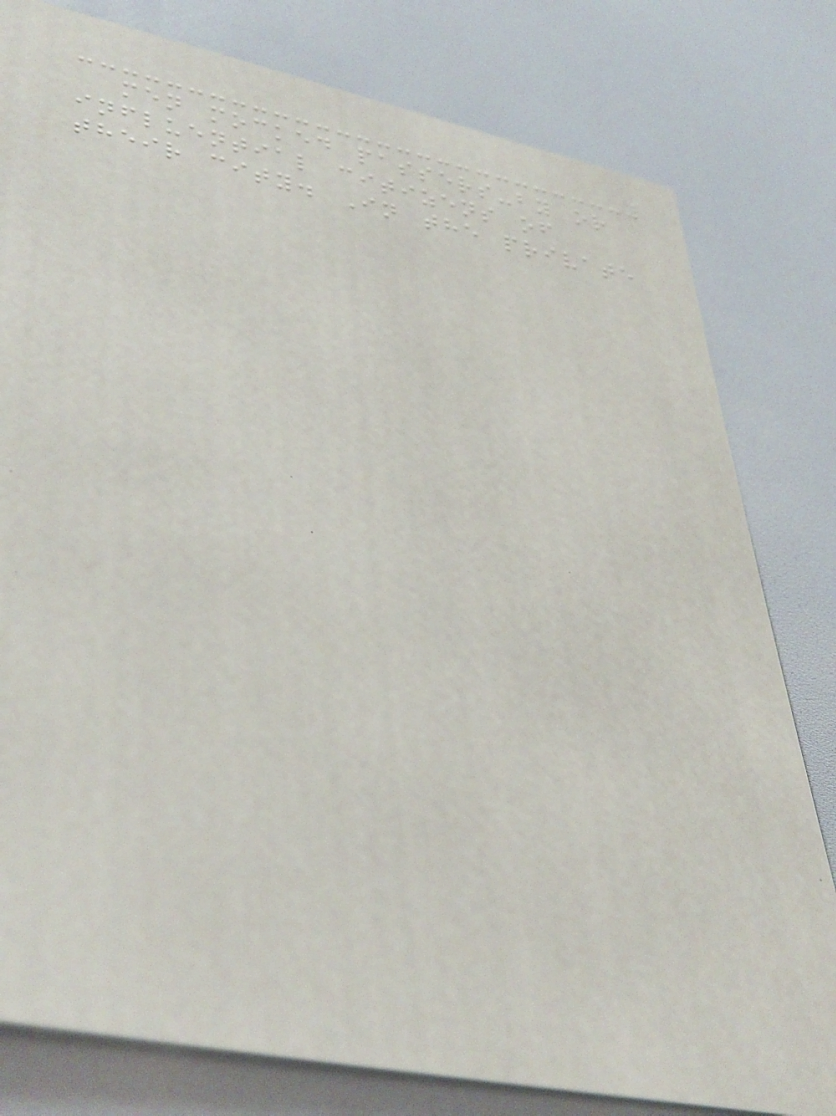men mocked passers-by or
influential citizens of
their city. In the private
